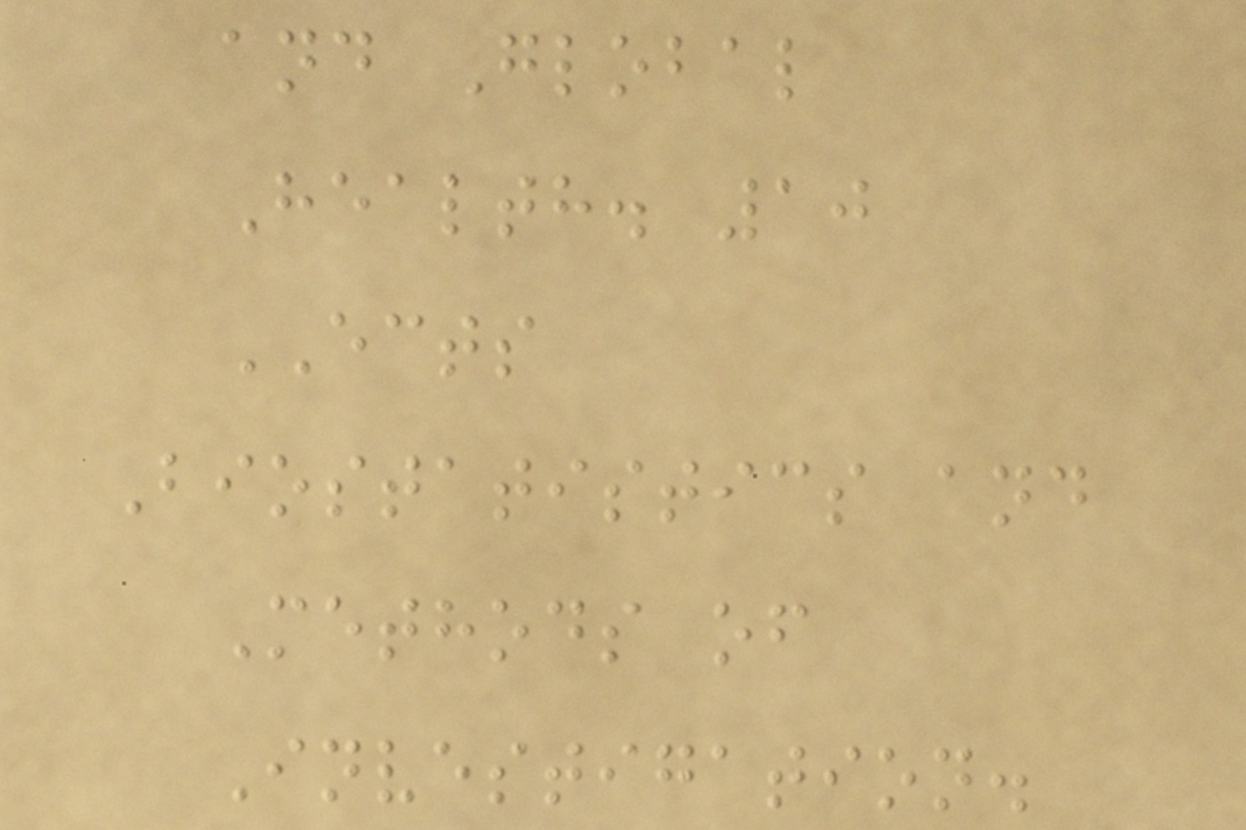and Global
Health. 10
ECTS
Biostatistics and
Methods of
Investigation.
